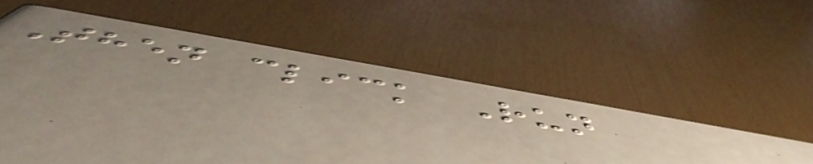Then click Run
